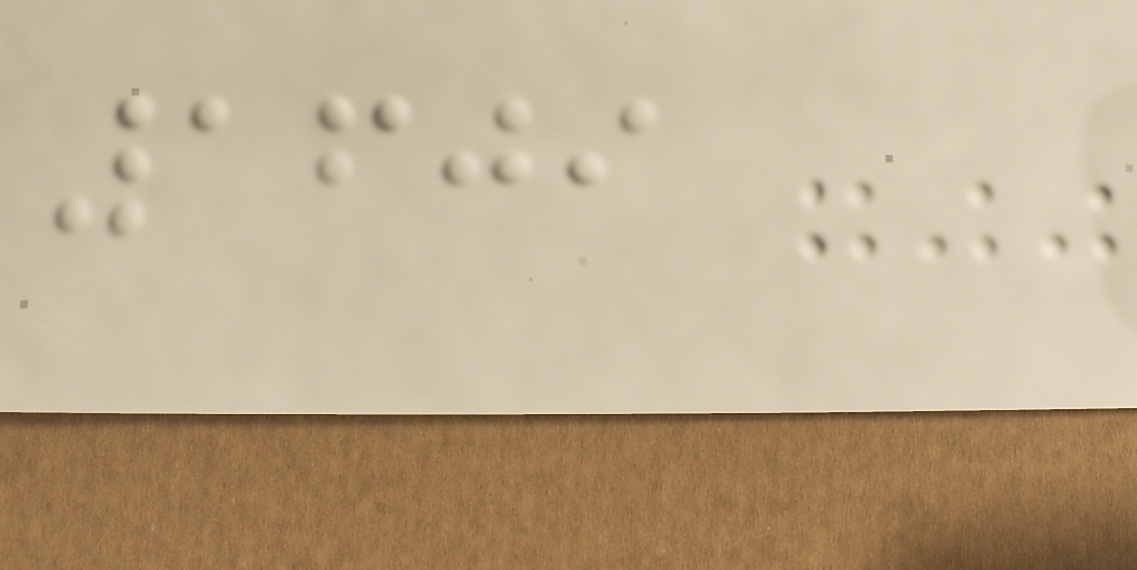1609
